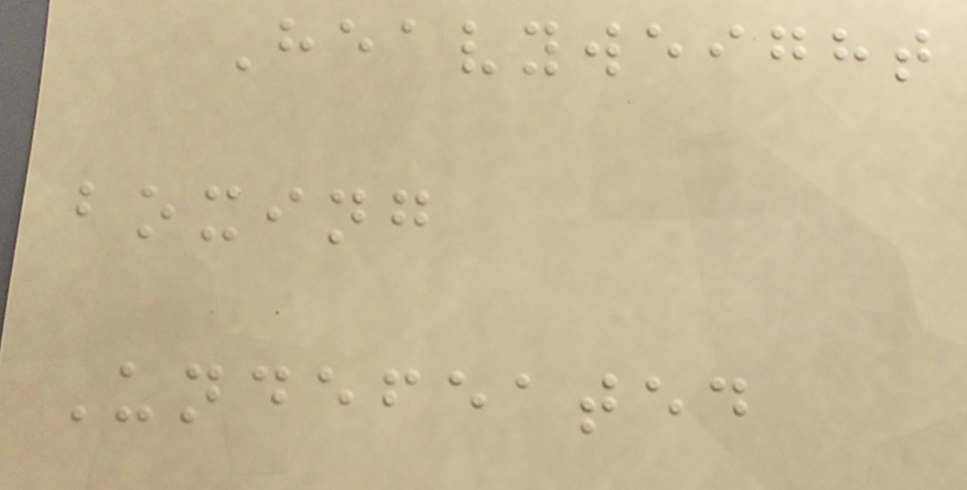Heavyweight
boxing
Undefeated
